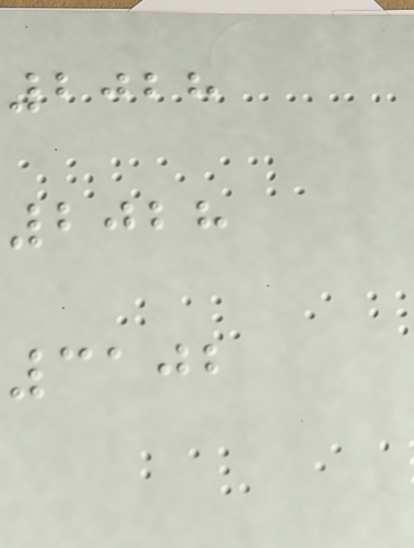2028
2028
3102
